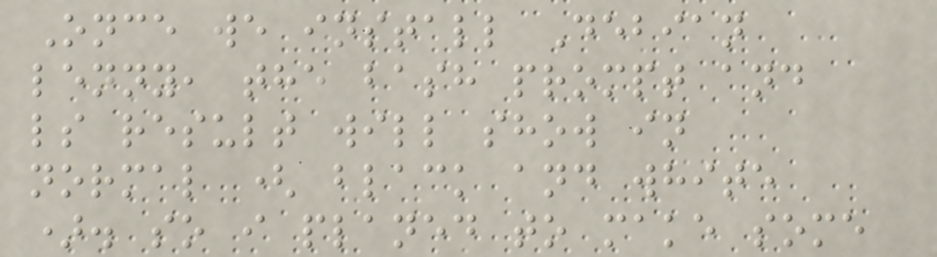Once we install Debian
lenny, the bash prompt and
ls result will show in
normal ( black and white
). so i planed to make some
